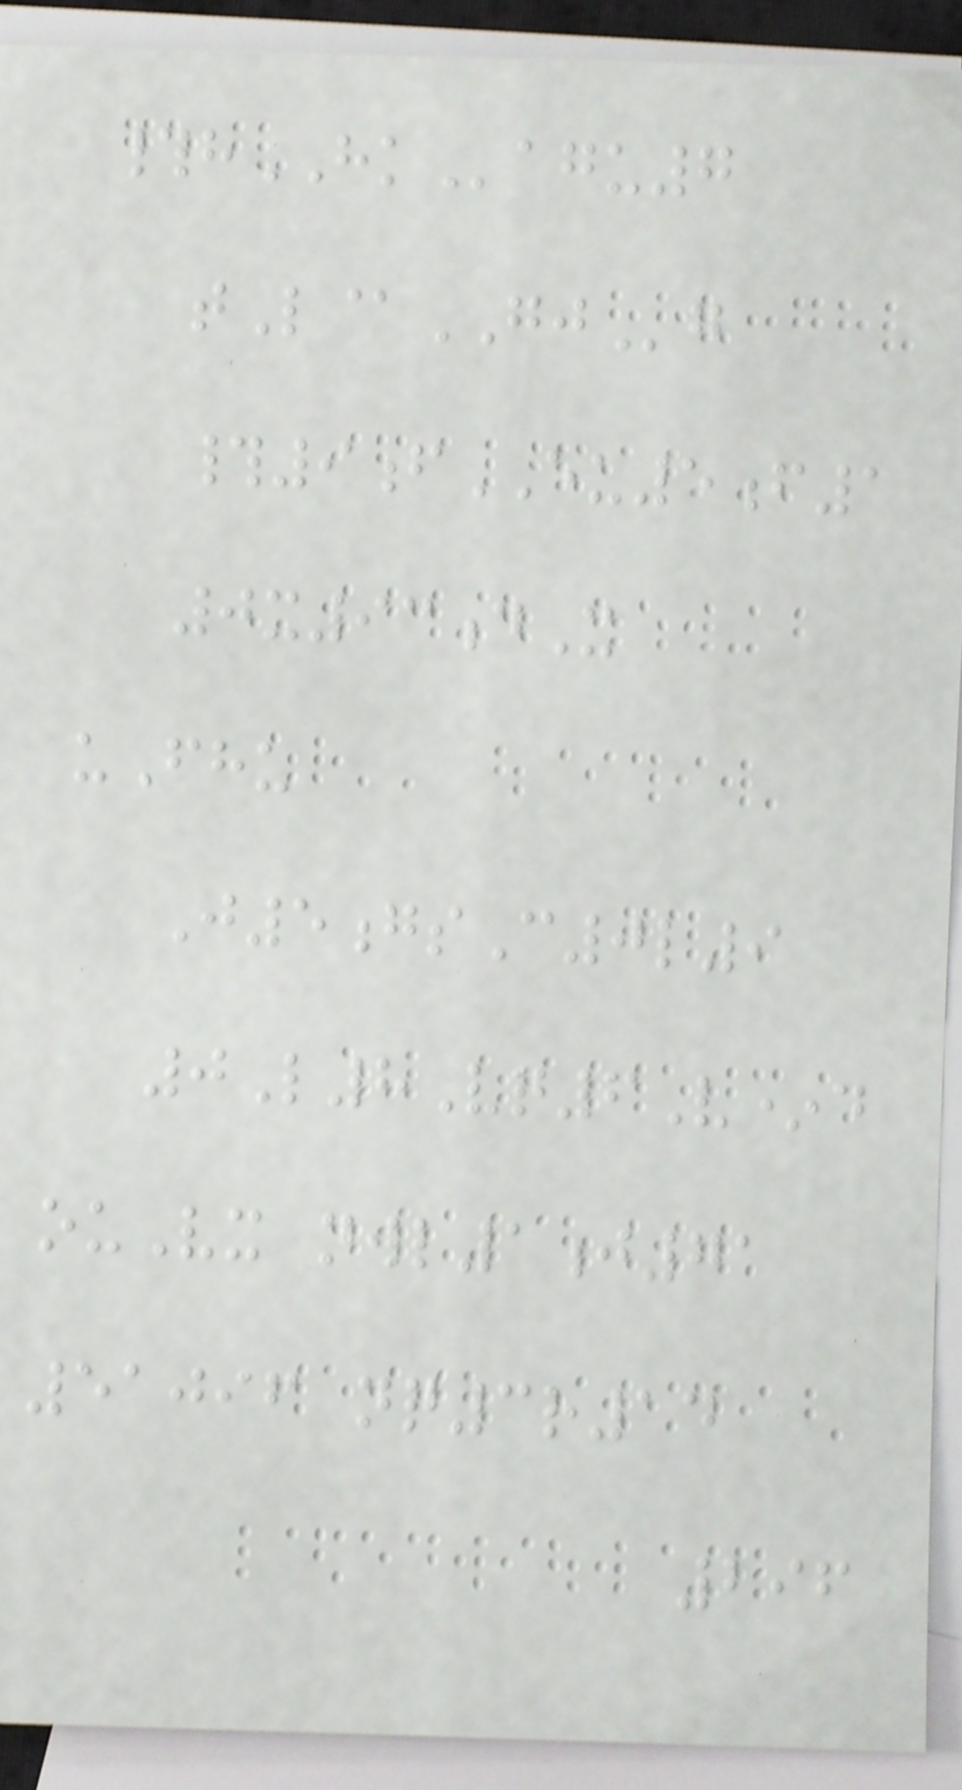#hHKagu7
tL@GJg
#9fEU5f1
0x93dX
uFhu
J5gsC0l9
0L8Vq6V*d
ouVx nwl1j71
51096 nq3r14
296
